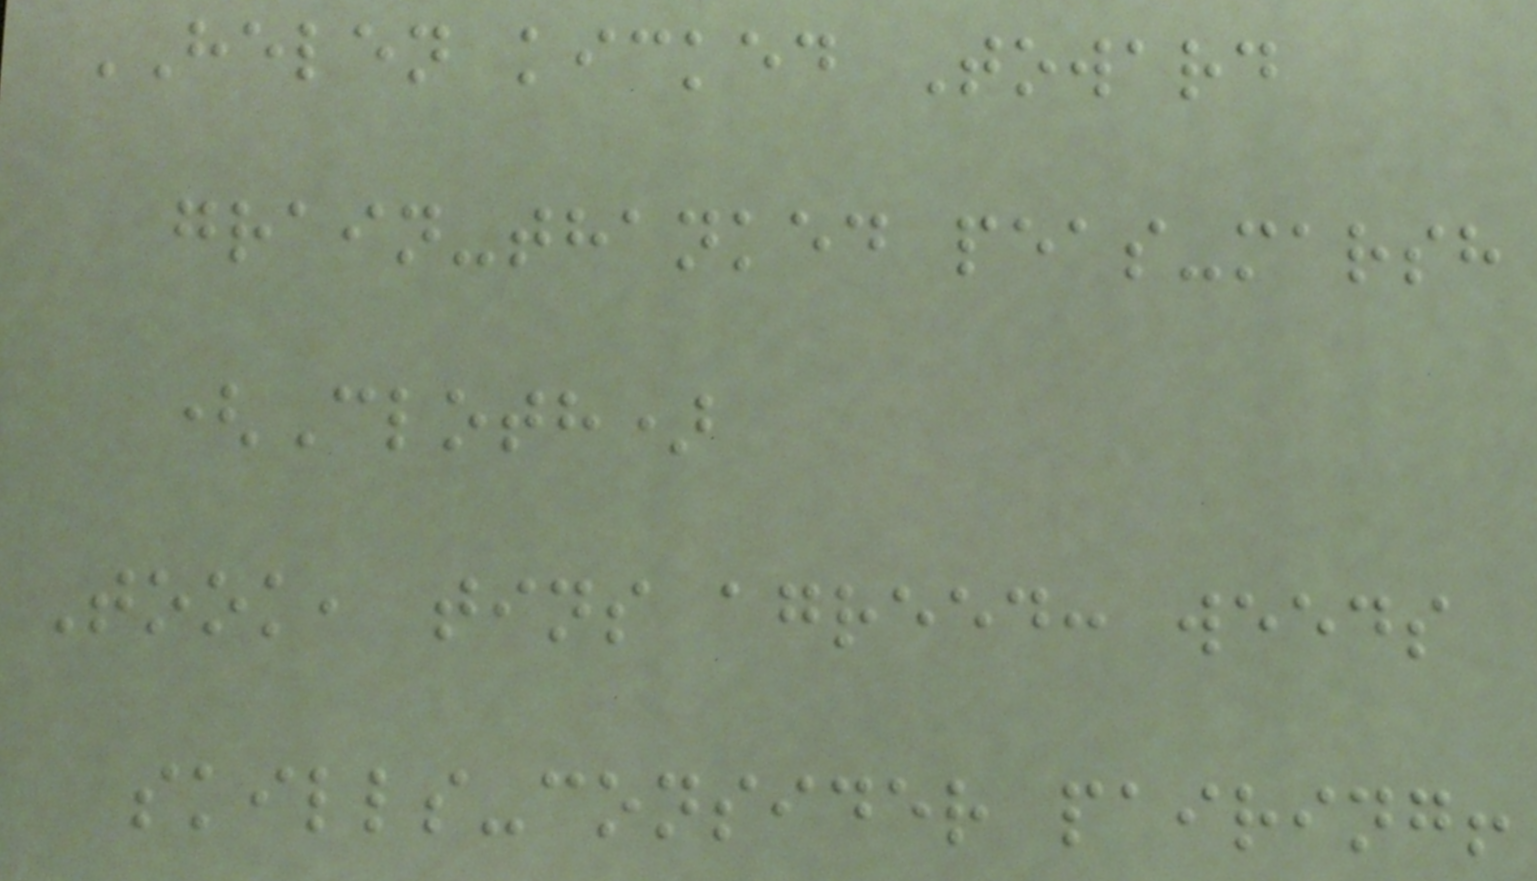HELEN kicked Toward
grain-thanked peas-marsh
(Cloth)
Took, tins agreed: weeds
skills-consider pairing!
